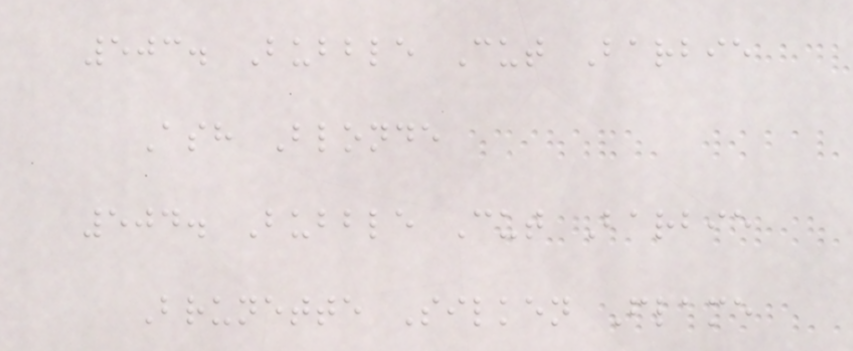503. Bubble Cut Barbie
Ash Blonde
504. Bubble Cut Barbie
Brunette Silken Flame
